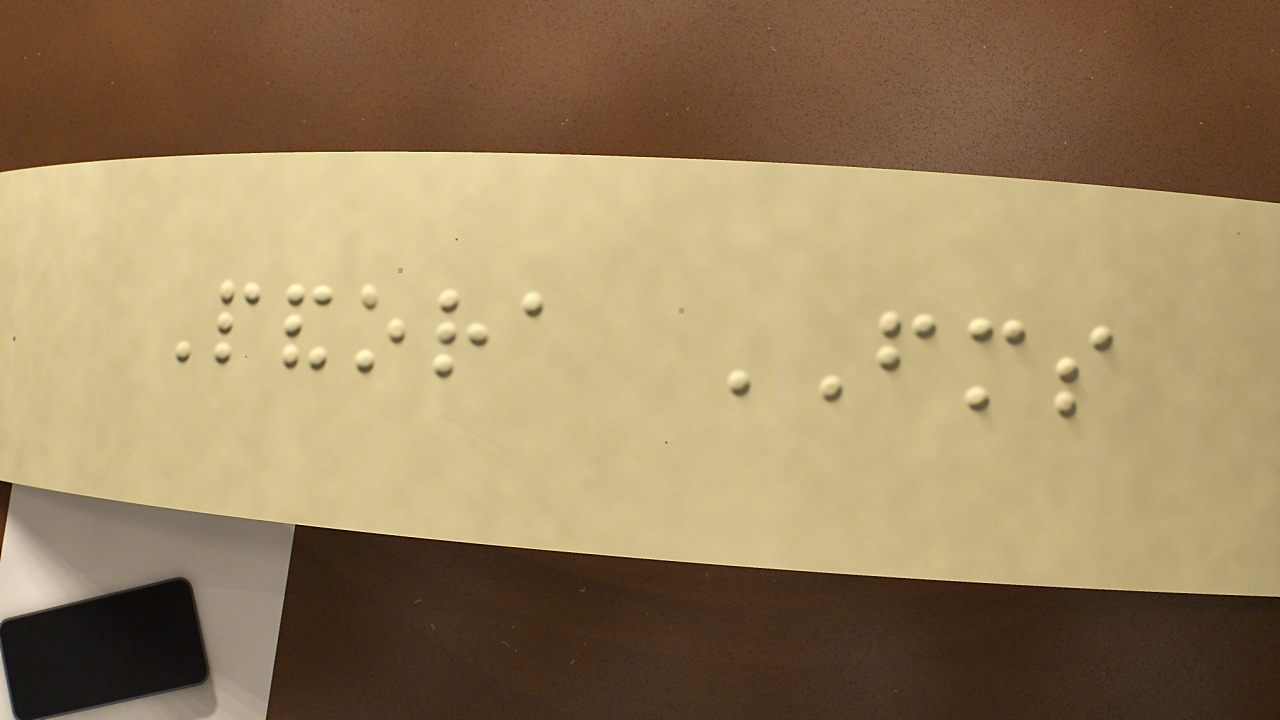Pandora FMS
